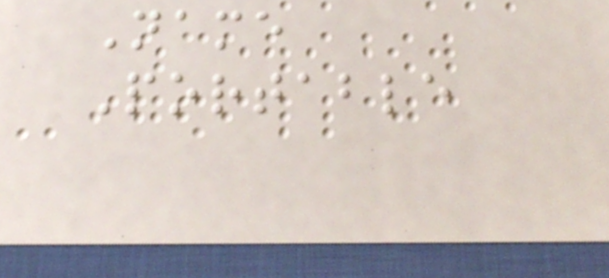Name
Portable
